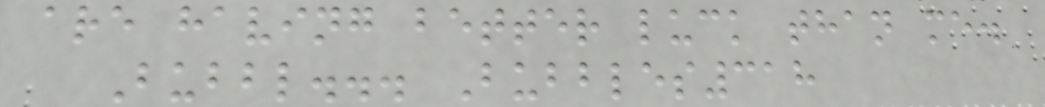are having better luck than me.
Bubbl... Bubbles318
